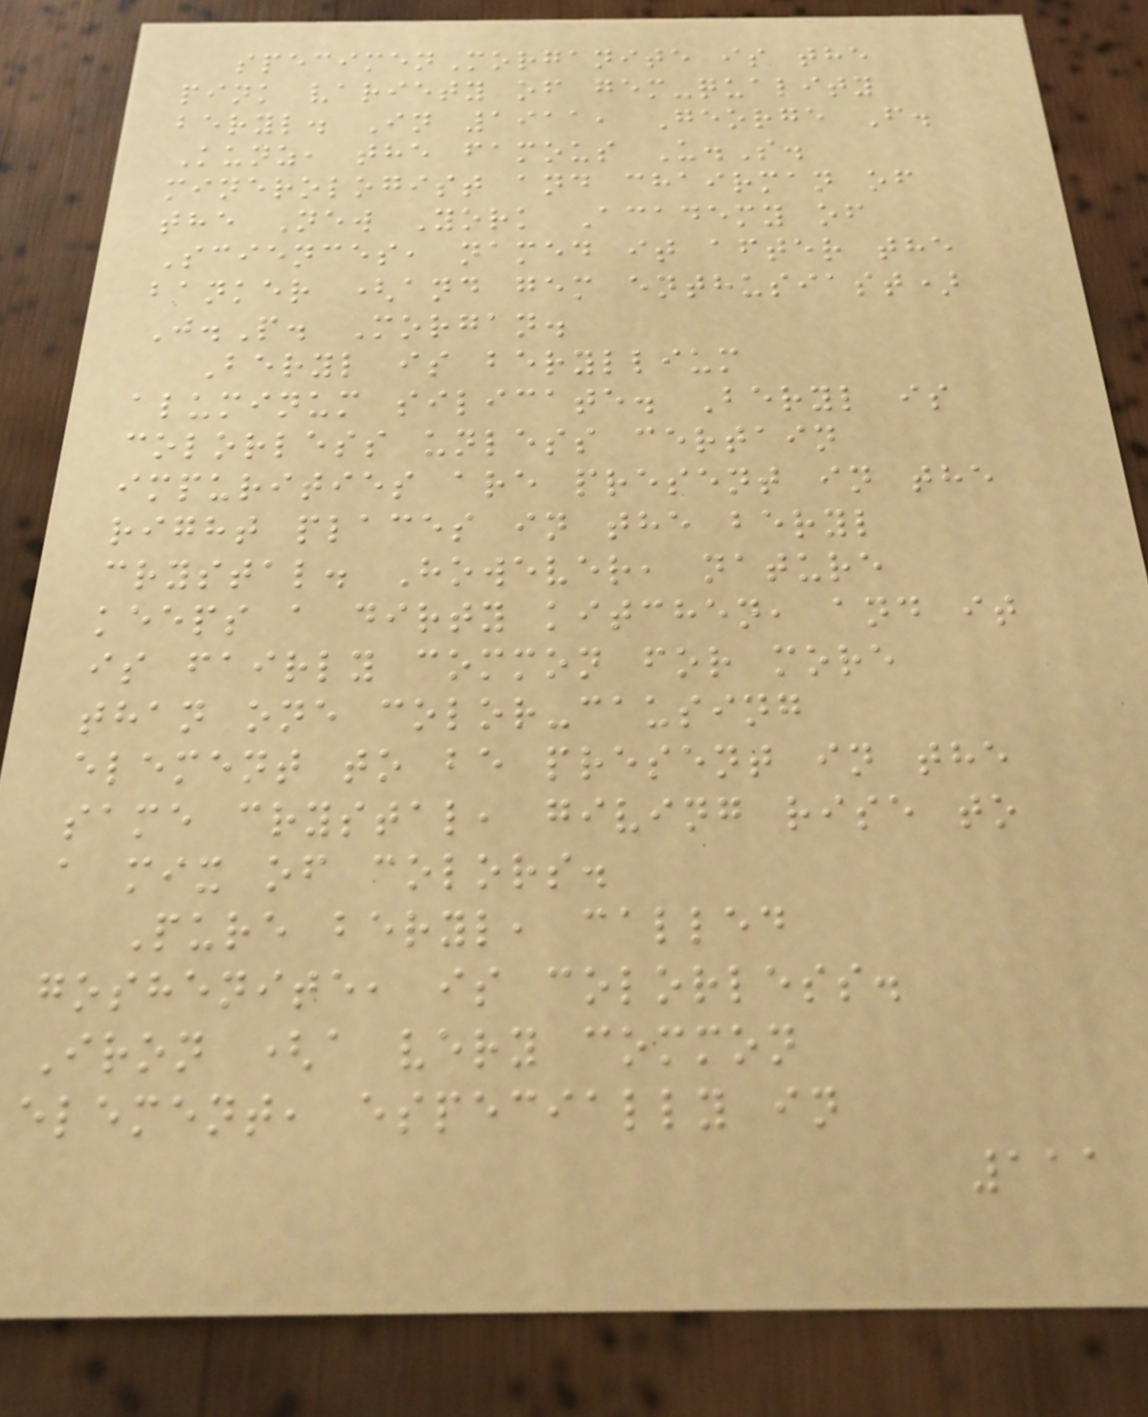specimenMorganite is the
pink variety of gem-quality
beryl. In 1911, George F.
Kunz, the famous U.S.
minerologist and chairman of
the New York Academy of
Sciences, named it after the
banker (and gem enthusiast)
J.P. Morgan.
Beryl is beryllium
aluminum silicate. Beryl is
colorless unless certain
impurities are present in the
right places in the beryl
crystal. However, nature
keeps a dirty kitchen, and it
is fairly common for more
than one color-causing
element to be present in the
same crystal, giving rise to
a mix of colors.
Pure beryl, called
goshenite, is colorless.
Iron (a very common
element, especially in
111
